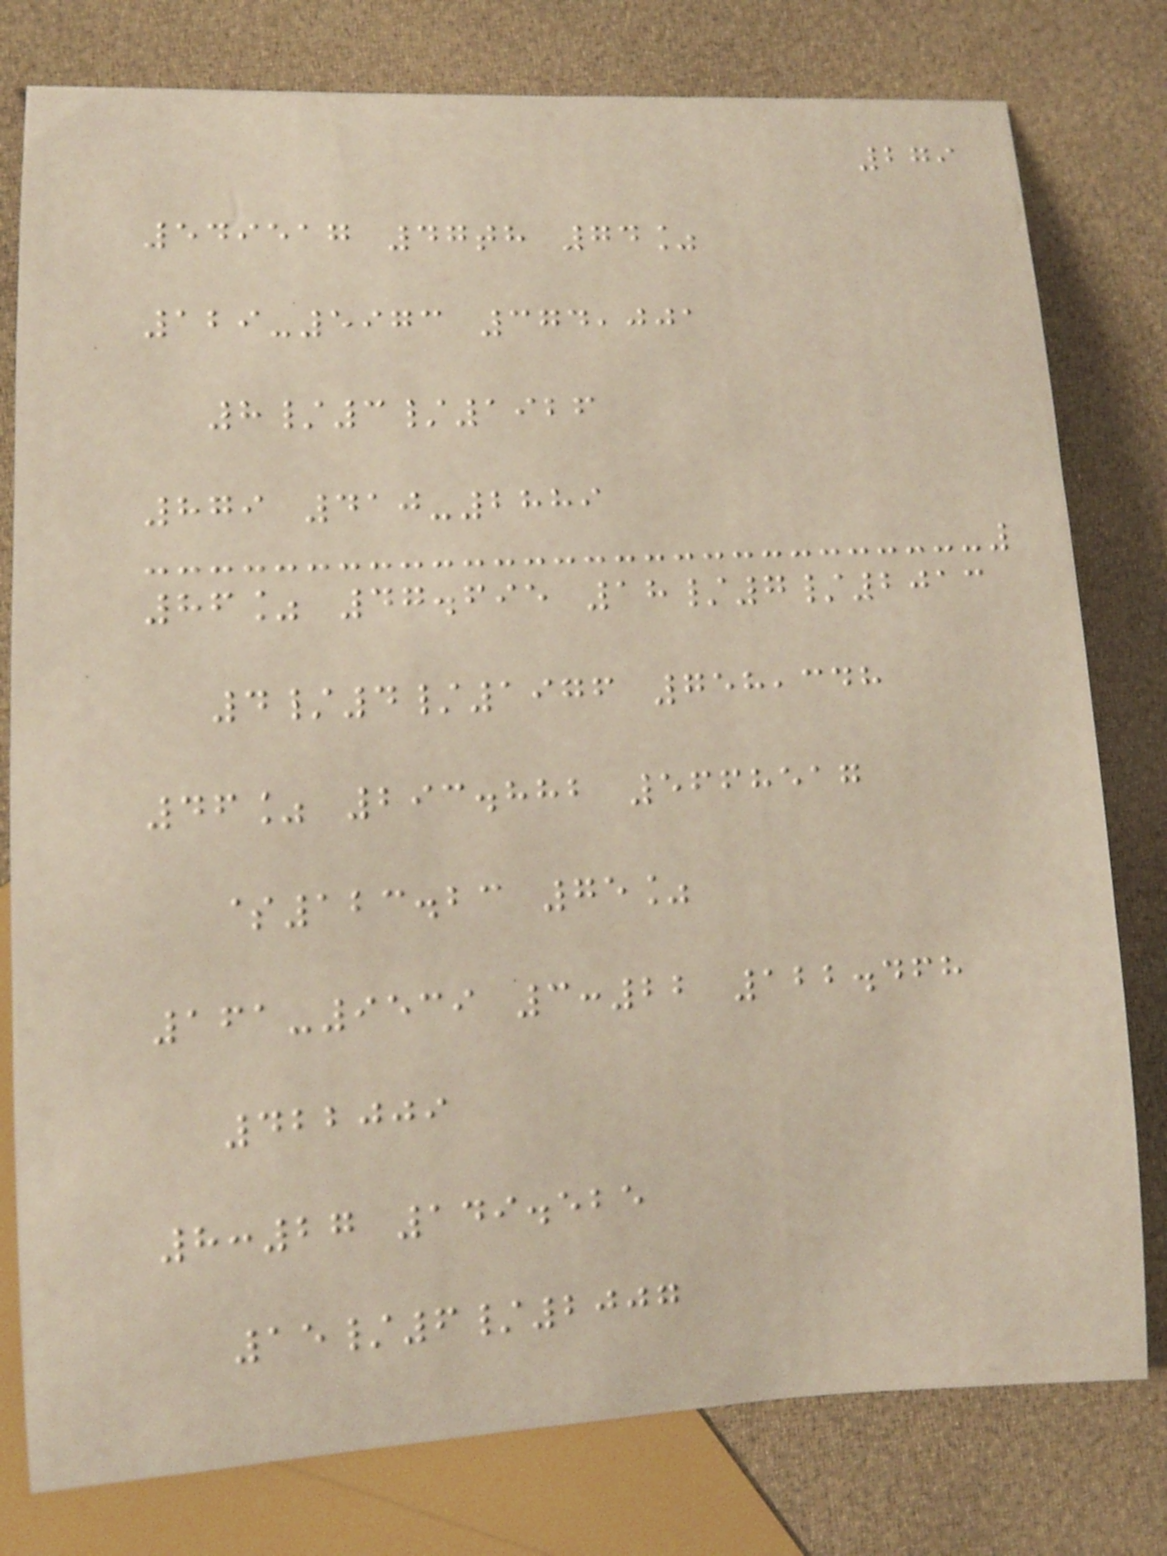279
549517 47th 74%
129-5973 374,001
8/3/1926
879 410-2889
86% 47.695 18/7/2013
4/4/1976 758,348
46% 293.882 5668517
$123.23 75%
161-9539 3:22 122.468
422009
8:27 149.525
15/6/2007
